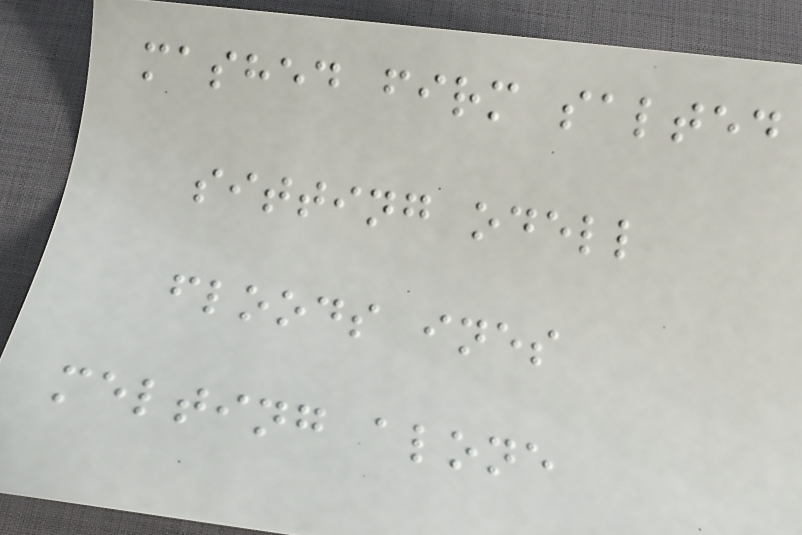mashed firm salted
sitting odell
floods ines
melting alone
